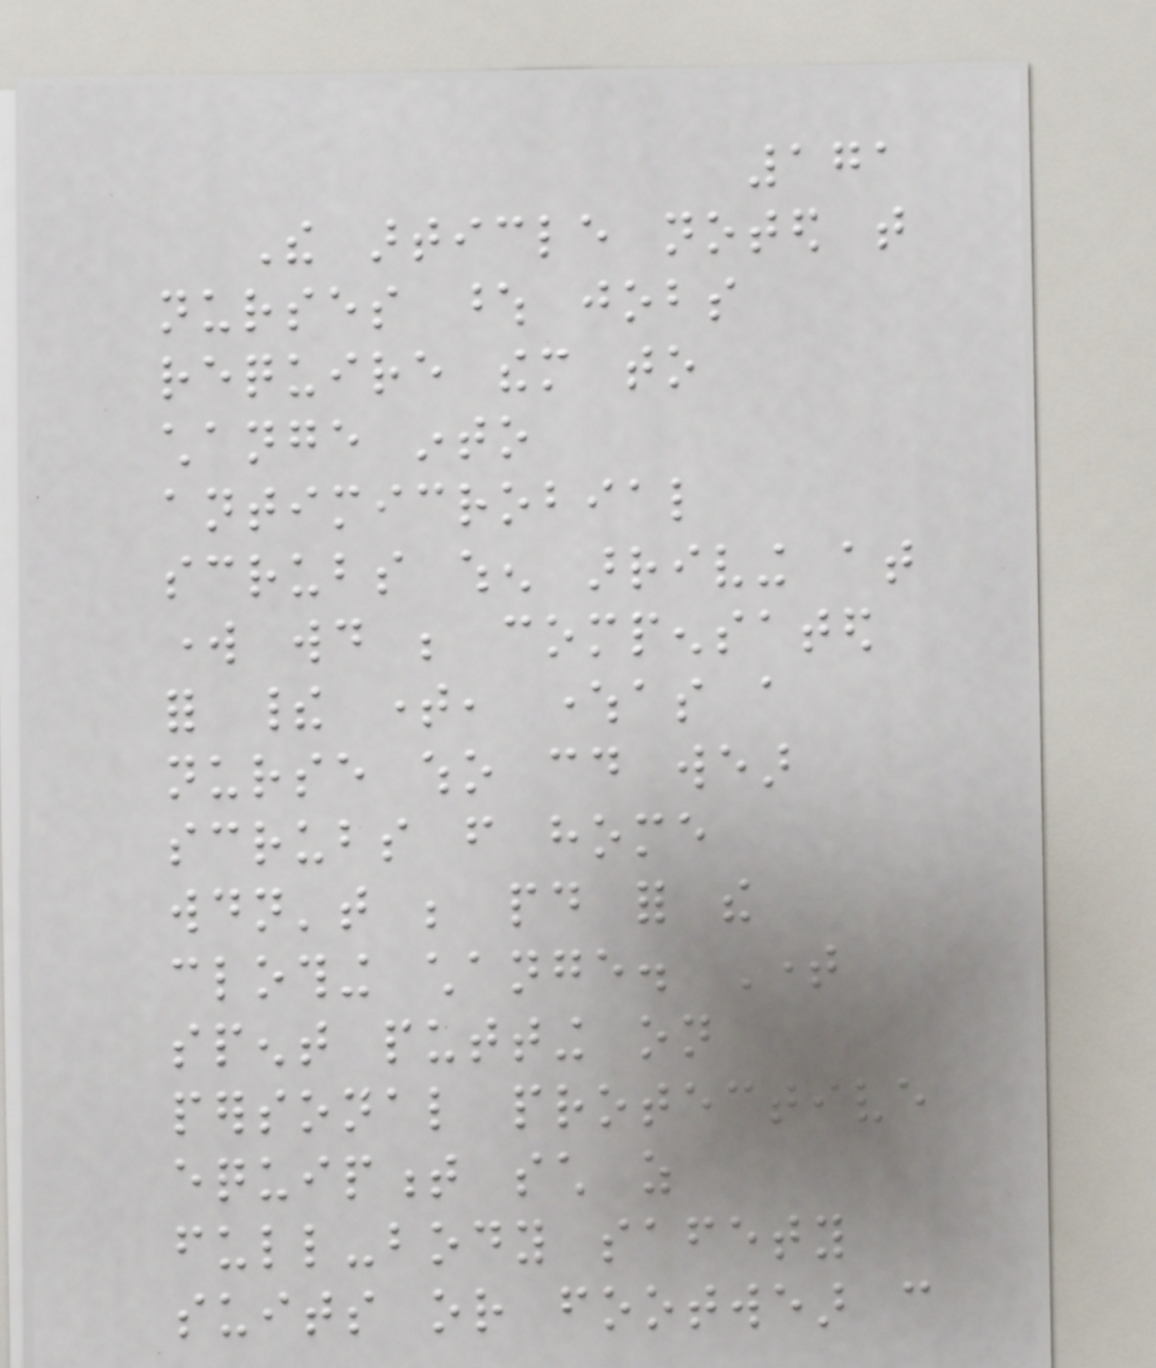171
The article noted that
nurses whose jobs
require them to
change into
antimicrobial
scrubs when arriving at
work would be compensated
for their time, whereas a
nurse who could wear
scrubs from home
wouldn't be paid for the
clothing change. Time
spent putting on
personal protective
equipment such as
full-body safety
suits or footwear can
